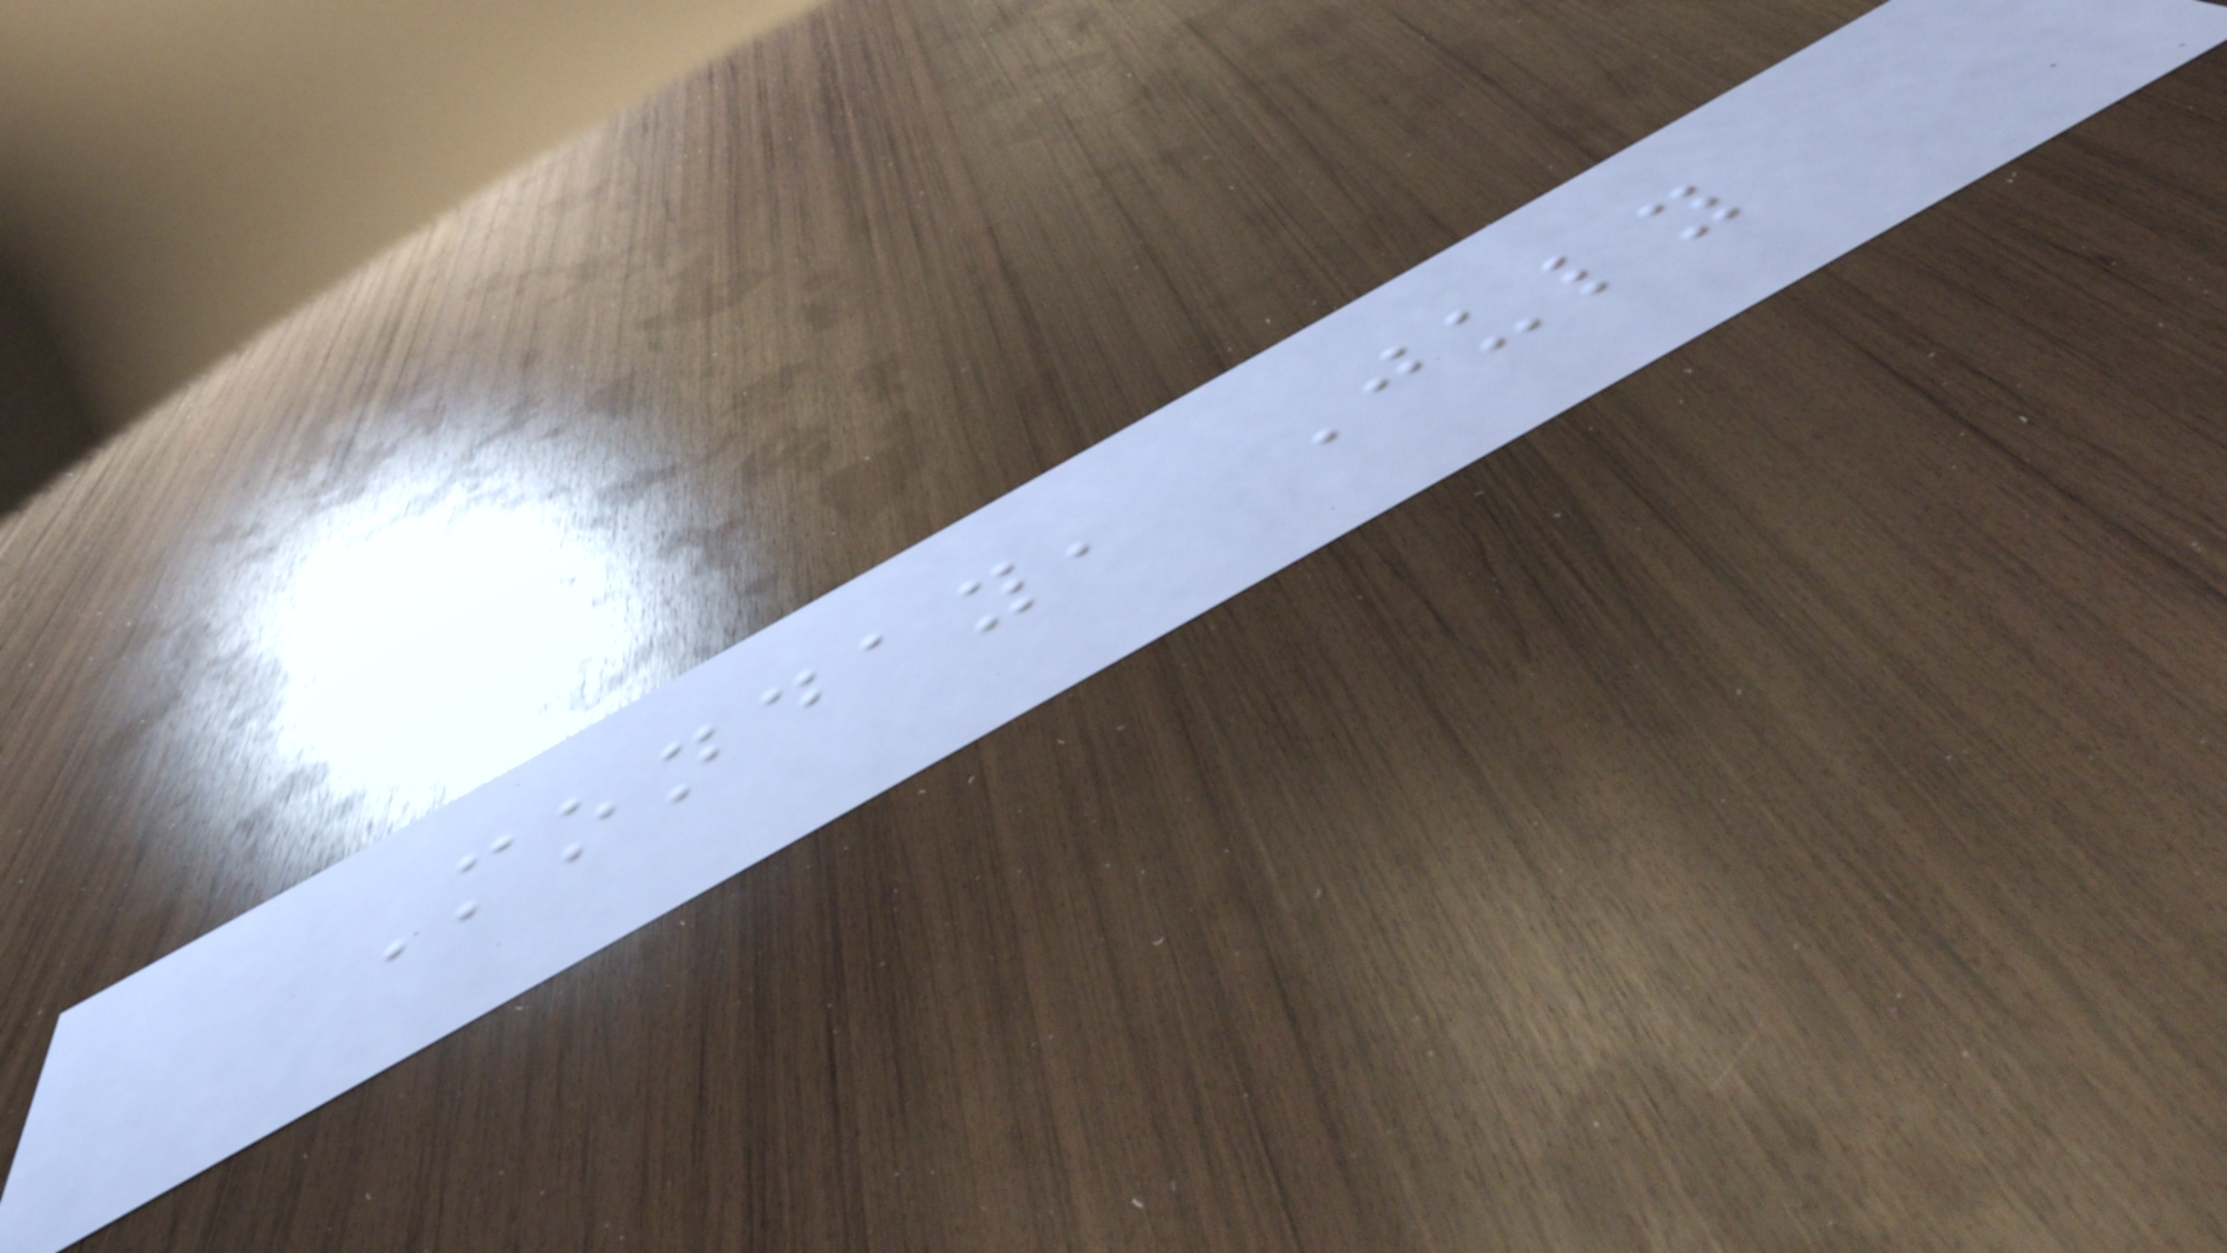Monday, July
